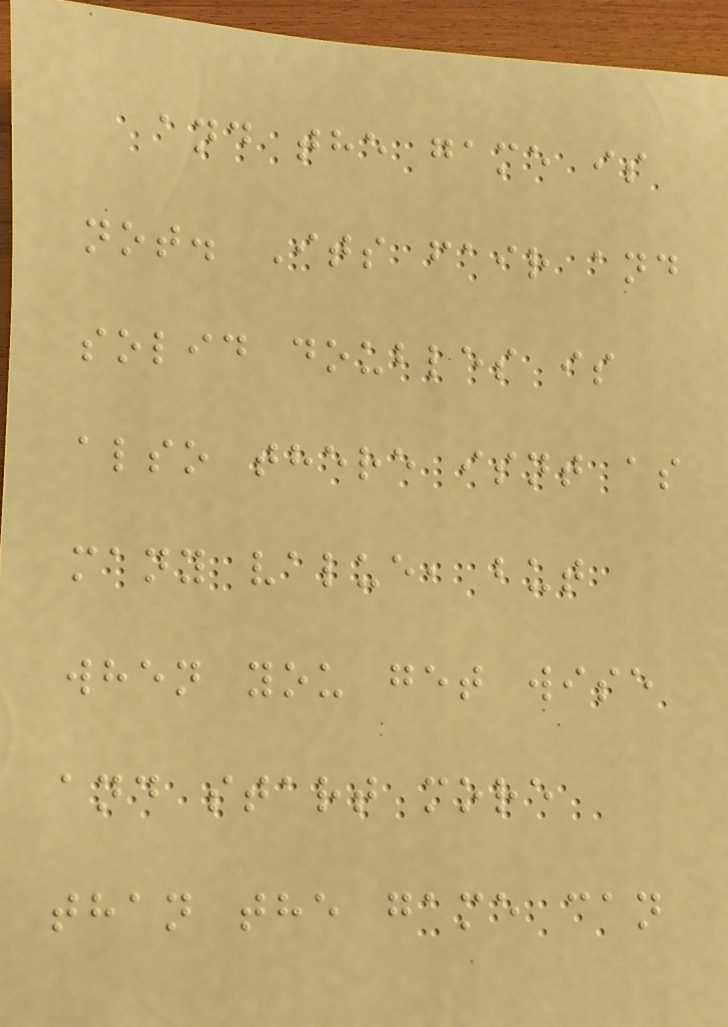and the game is
not. Its fair and
solid doubles is
also there isnt as
many value, but
when you get wise
and start more
than the game can
